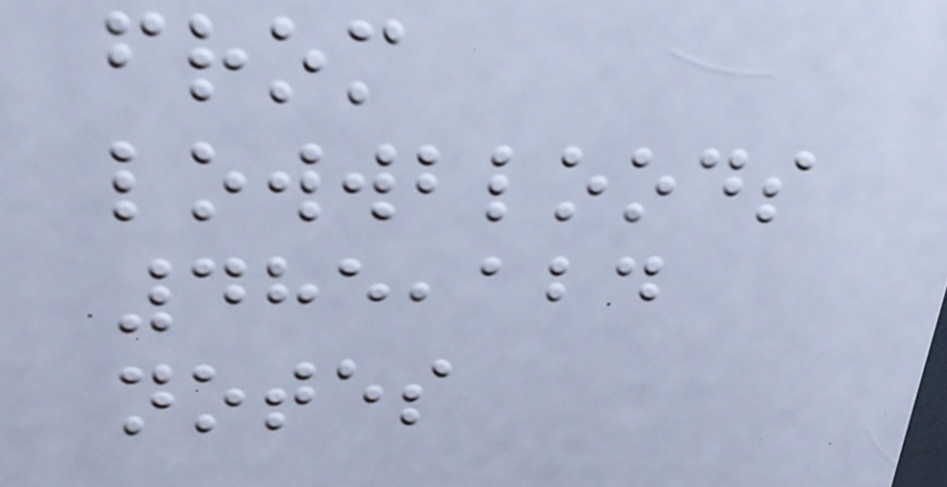from
lowwbloods
485,124
notes
